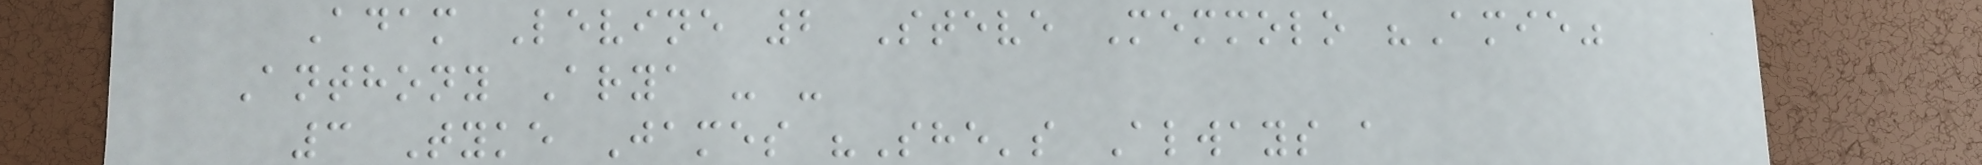Adam Levine 2 Steve Memmolo "Amie"
Anthony Arya - -
3 Tyke James "She's Always a
